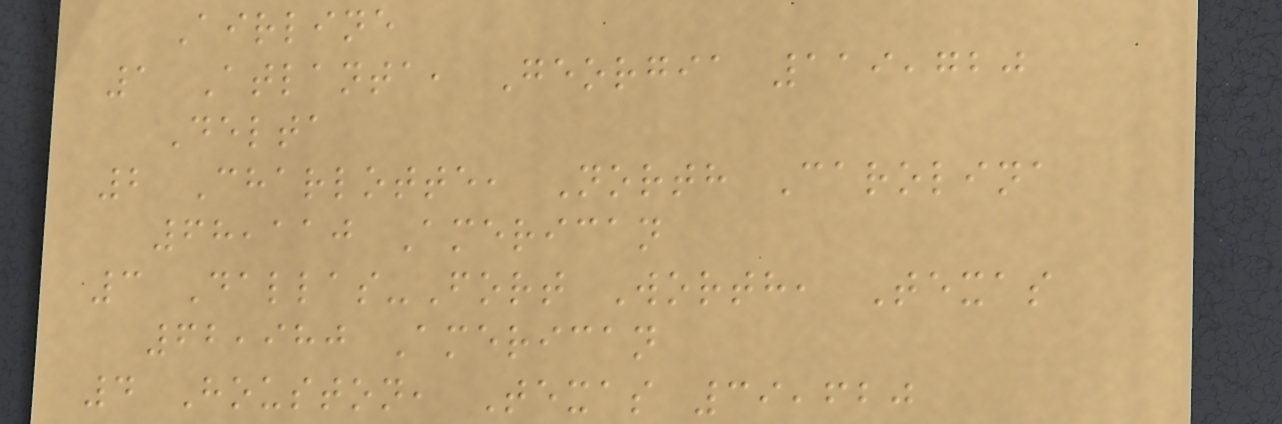Airline
1 Atlanta, Georgia 119,720
Delta
2 Charlotte, North Carolina
68,110 American
3 Dallas-Fort Worth, Texas
62,980 American
4 Houston, Texas 39,620
